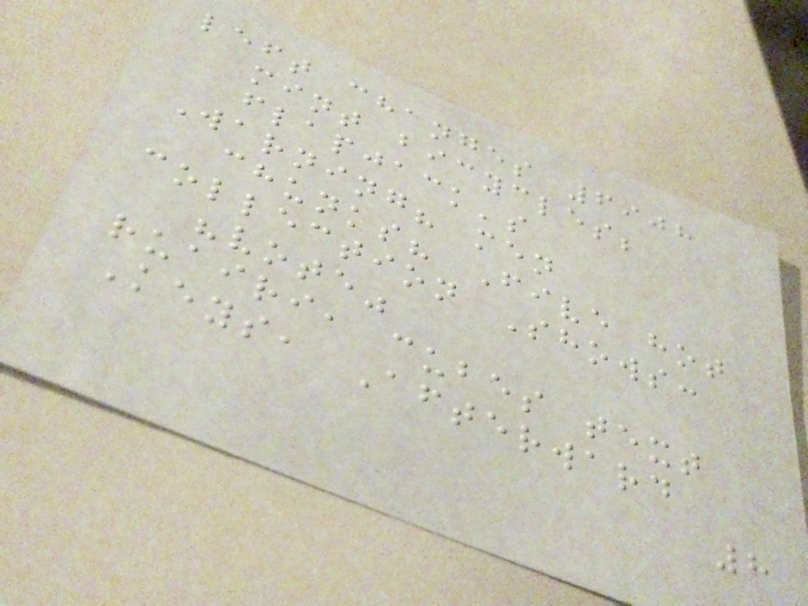left changes 6908
mint bicycles;
flapjack's
Warning? men
chunks? Five hot
collection Shows:
"vote"
ruairi, cubes text
Keys, Afterward
8
